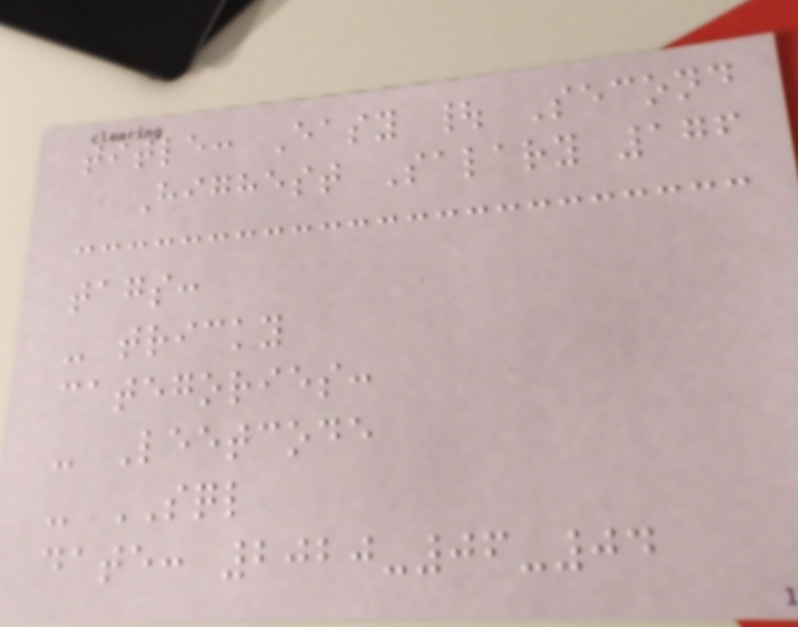title: Easy | Second
Highest Salary 176
tags:
- tricky
categories:
- Leetcode
- SQL
date: 2020-06-04
